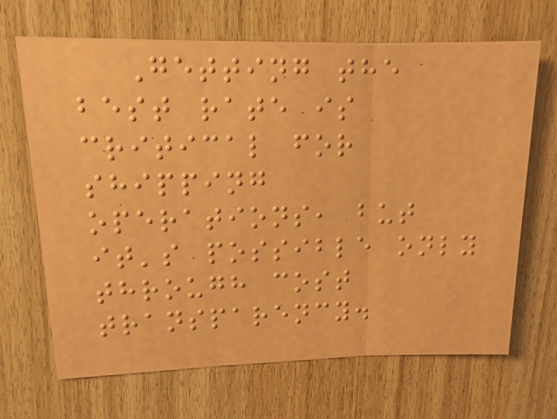Getting the
best rate is
critical for
shipping
operations, but
it's possible only
through cost
transparency.
